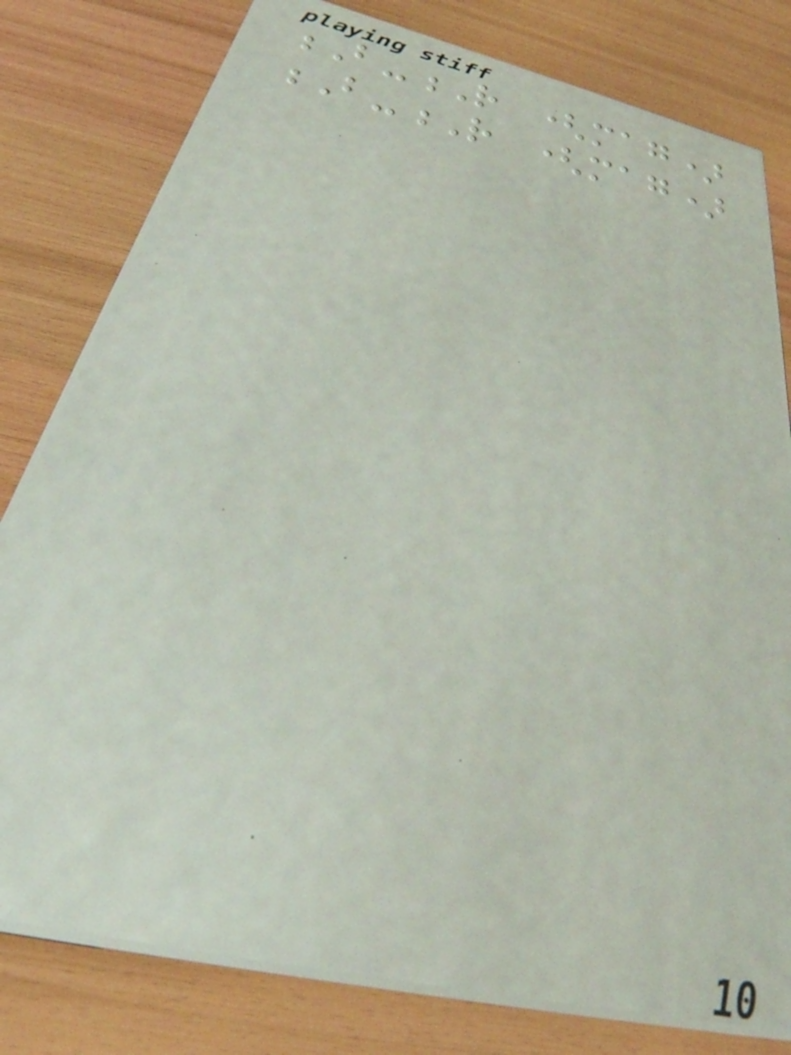B-R (mag)
B-R (mag)
